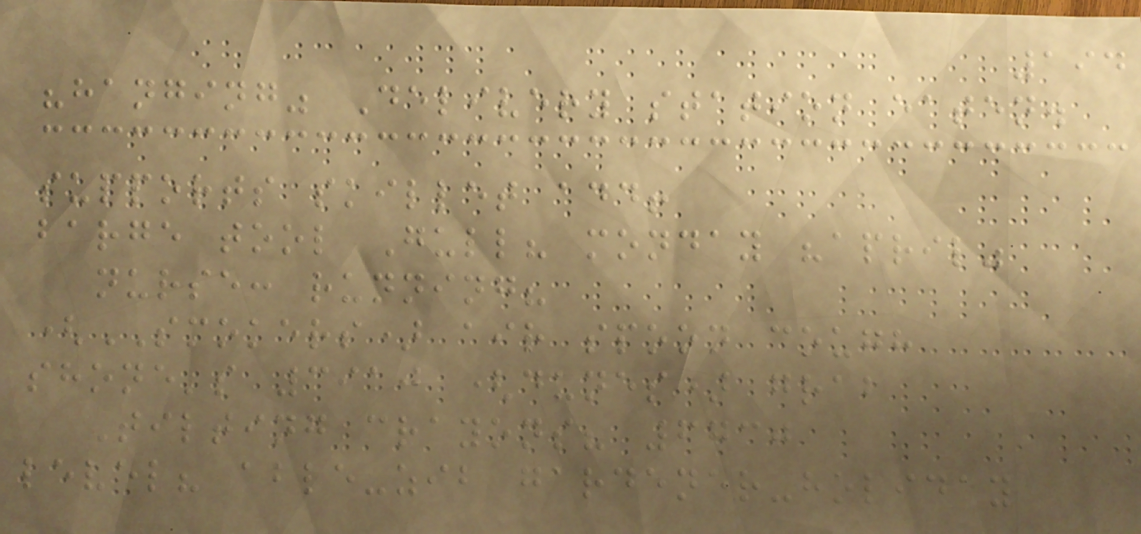194
"hanging" Delivery station eaten.
supports skillet add!
barge tool Gull? monday "april"
nurse: running?
(SMOKERS) air spoon cough
shone's 3910 (dunes) grab
Tilting crayons? 6730
level? able-zib gardener-holiday
